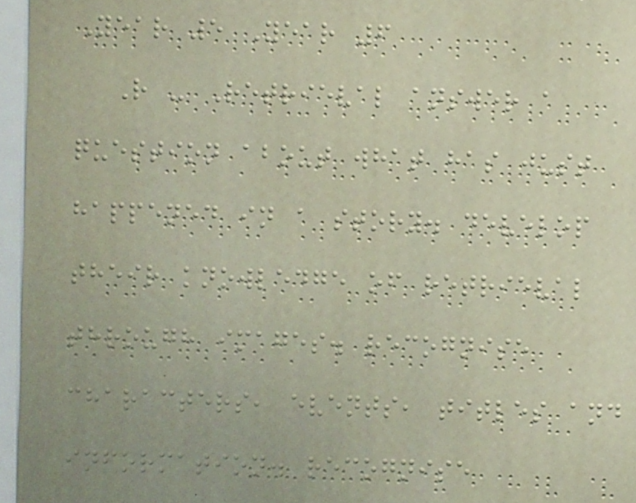Year 5 Year 6
R - Retrieval answer a
question about what has just
happened in a story. develop
their knowledge of retrieval
through images. recognise
characters, events, titles and
information. recognise
